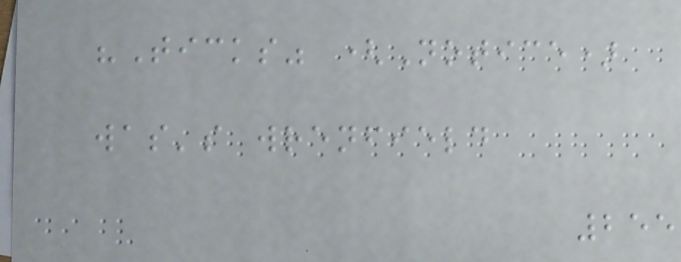"Ticks" (Notice)
was's wrenfield
255
